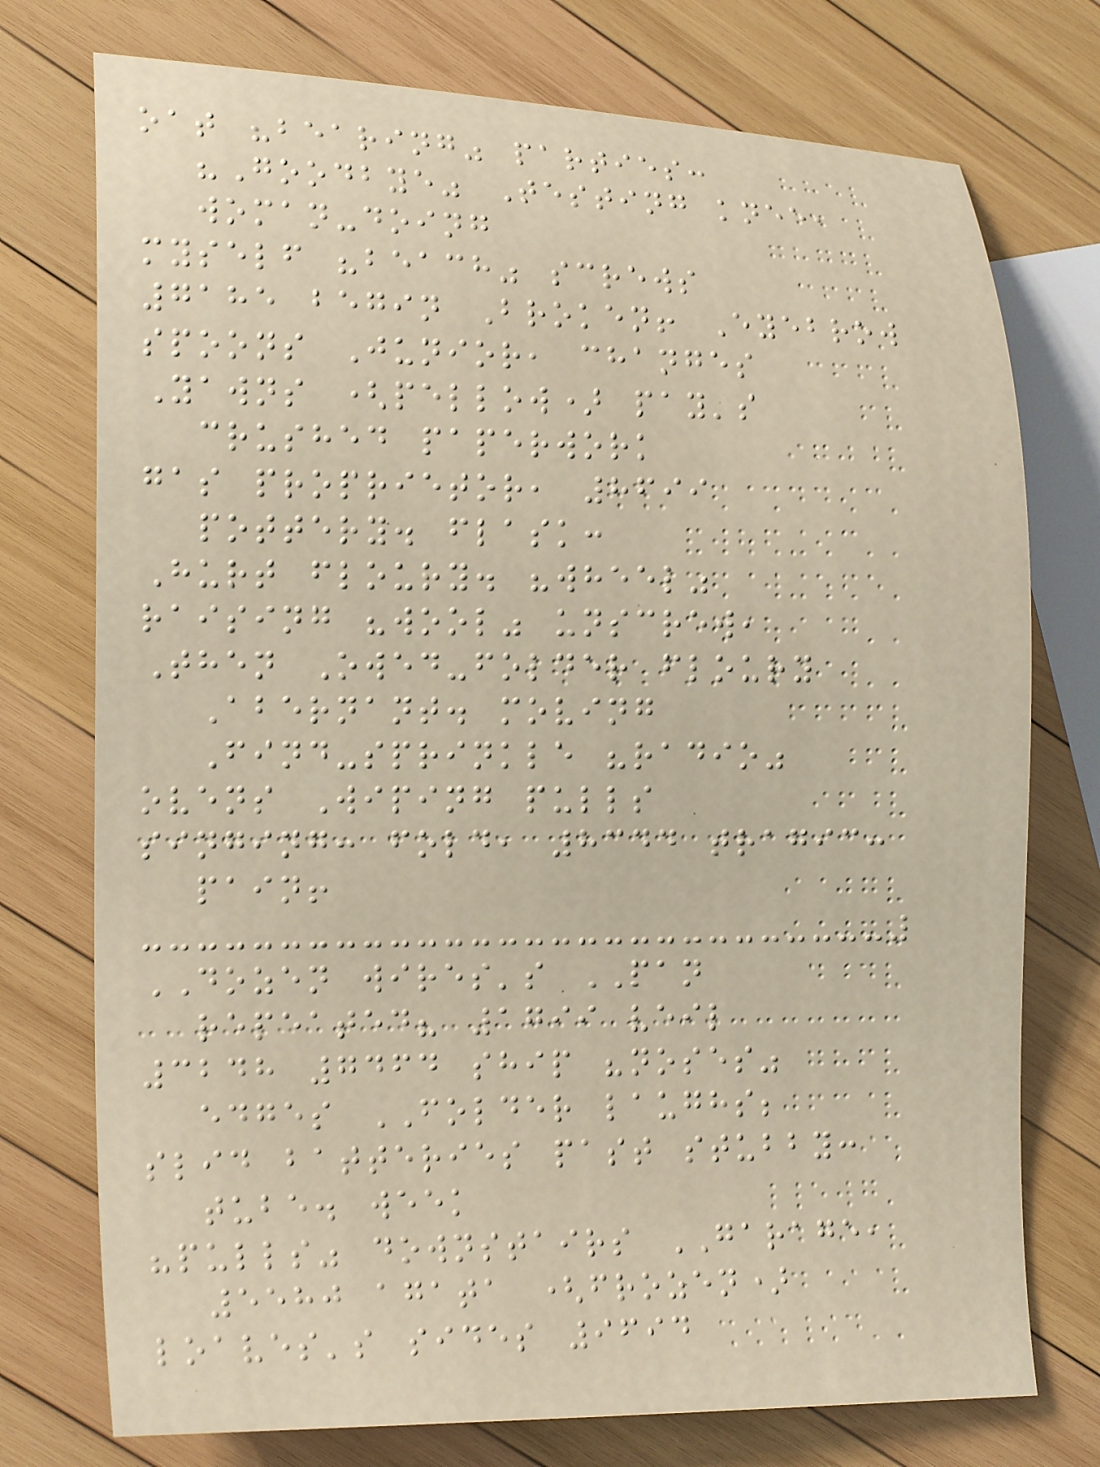oat "bearing" parties:
"Goodbye" Testing knee,
woman-doing
myself "beach" screws
7185 begin Broken! Eyebrow
spoons Junior, changes
Yawns (pellow) pay's
crushed paperwork
gas proprietor, 8699
pottery. flask:
Hurt floury. "wheel"
raising "wool" unscrew,
Then Owed-folder floury
Abernant. moving
Find-sprinkle "radio"
ovens Wiping pulls
singing: fold, 8344 tragic:
pain!
DOZEN wires's PAN
repeated? 1799 veil
3248 7464 ship "noses"
edges FOLDER laughs;
slid batteries past stubby:
tube. week
"pulls" downstairs GARAGE,
5580 agata (frozen)
loaves's sides 9694
